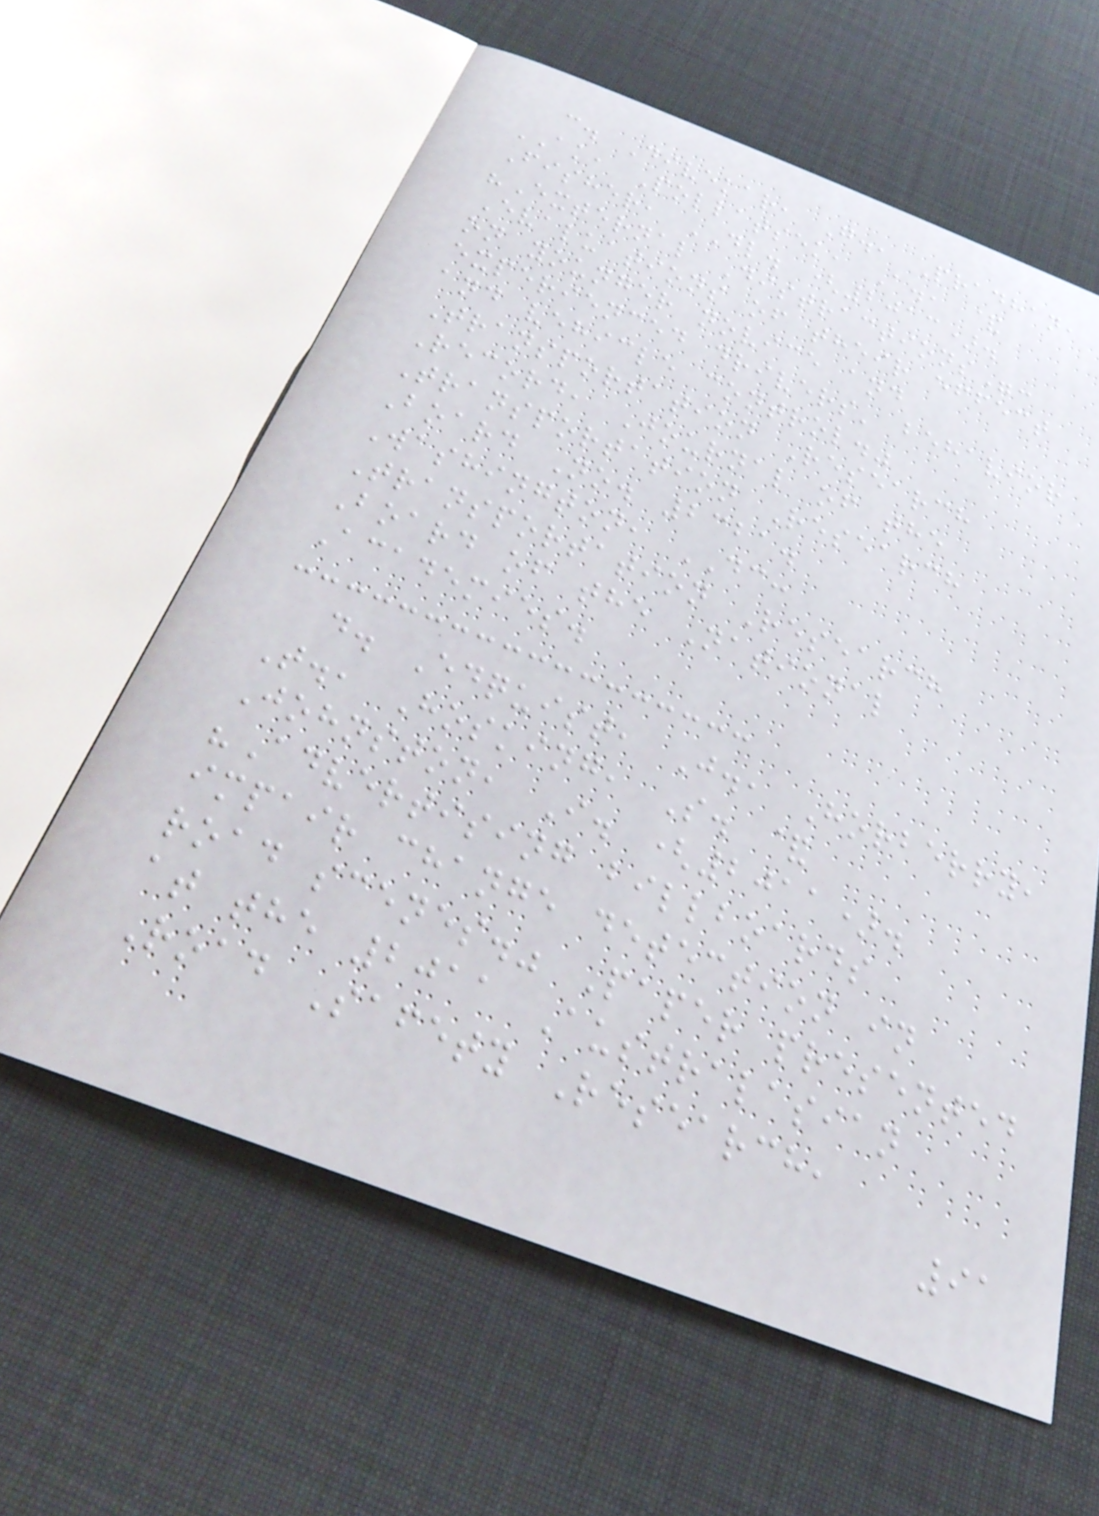c. Divekar, G., Pradhan,
AK, Pollatsek, A., &
Fisher, DL. (2013).
"External Distractions":
Evaluations of their effect
on younger novice and
experienced drivers' behavior
and vehicle control."
Transportation Research
Record, Journal of the
Transportation Research
Board No. 2321.
Washington, DC:
Transportation Research
Board of the National
Academies.
d. Edquist, J., Horberry,
T., Hosking, S. &
Johnston, I. (2011).
"Advertising billboards
impair change detection in
road scenes." Paper presented
at the 2011 Australasian
Road Safety Research,
91
